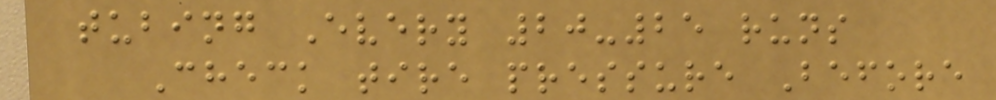tubing Every 20-25 runs
Check tire pressure Before
